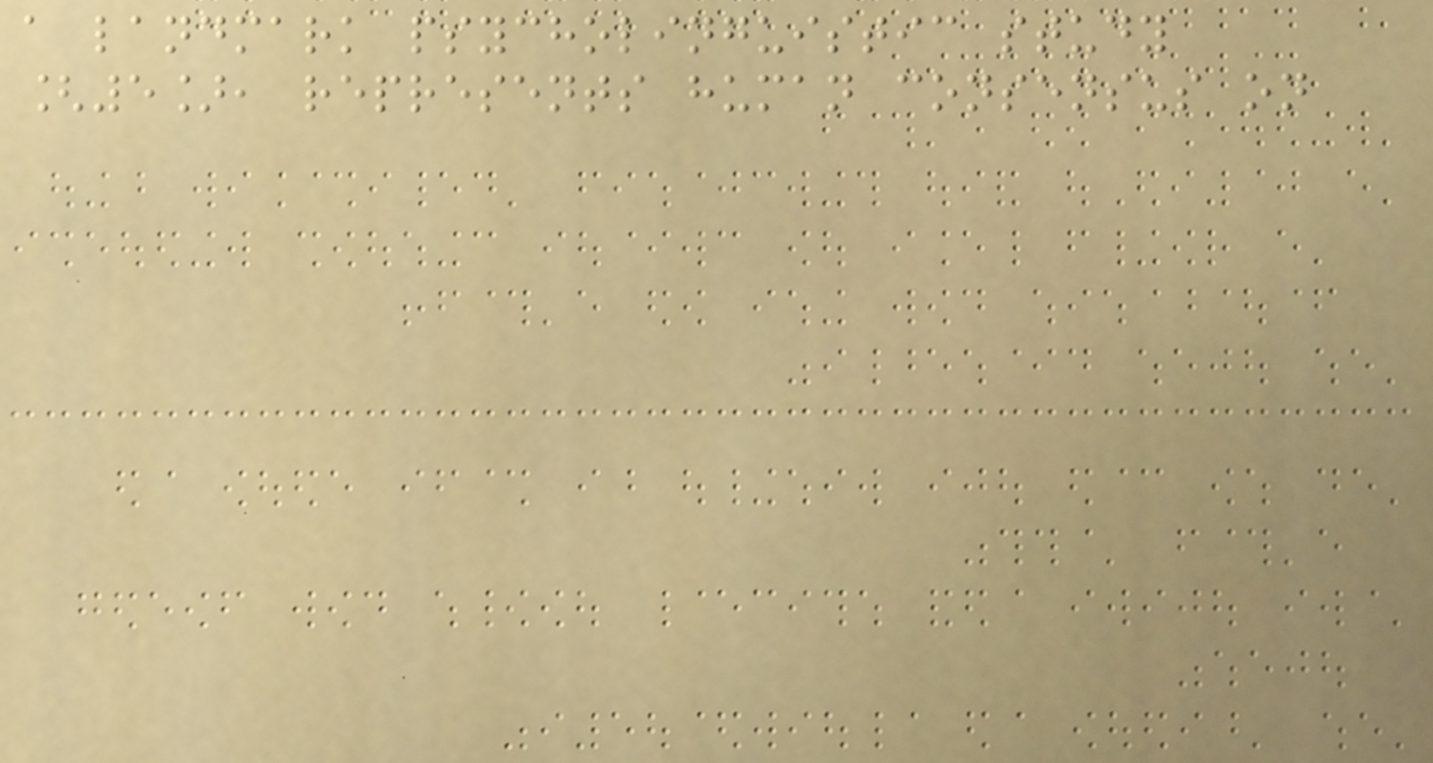a landmark psycholinguistic study
[5], represents human consensus on
